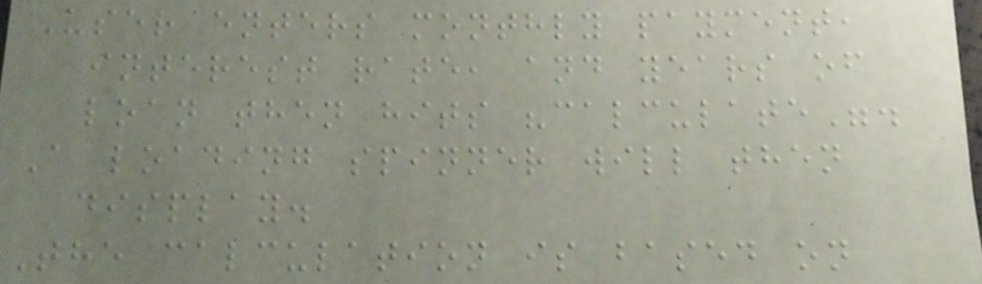User enters monthly payment,
interest rate, and years of
loan then hits "calculate".
A loading spinner will then
display.
The calculation is based on
